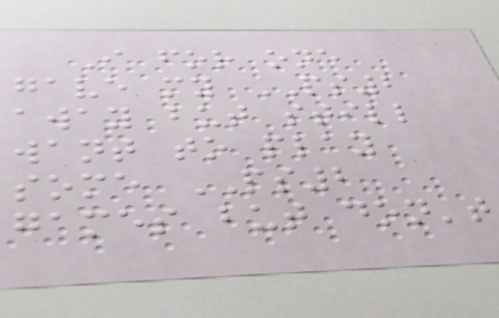I for one
gave my PS2
away but still
want to play
some PS2
games but don't
